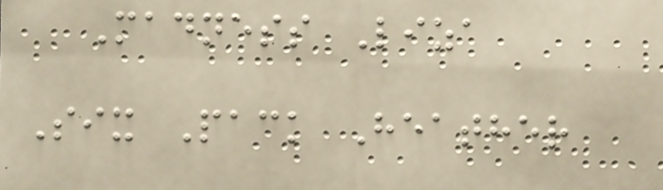Madness Liza
Six Pack Heather
